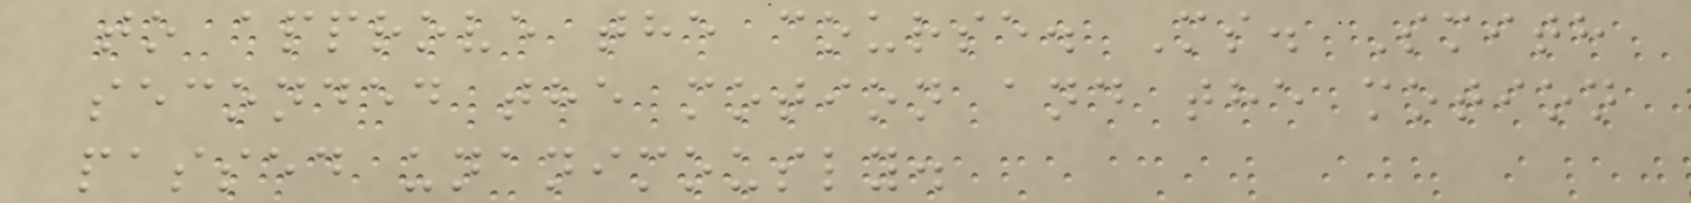to approve the course. Ms. Smith
seconded the motion and the motion
passed unanimously.
